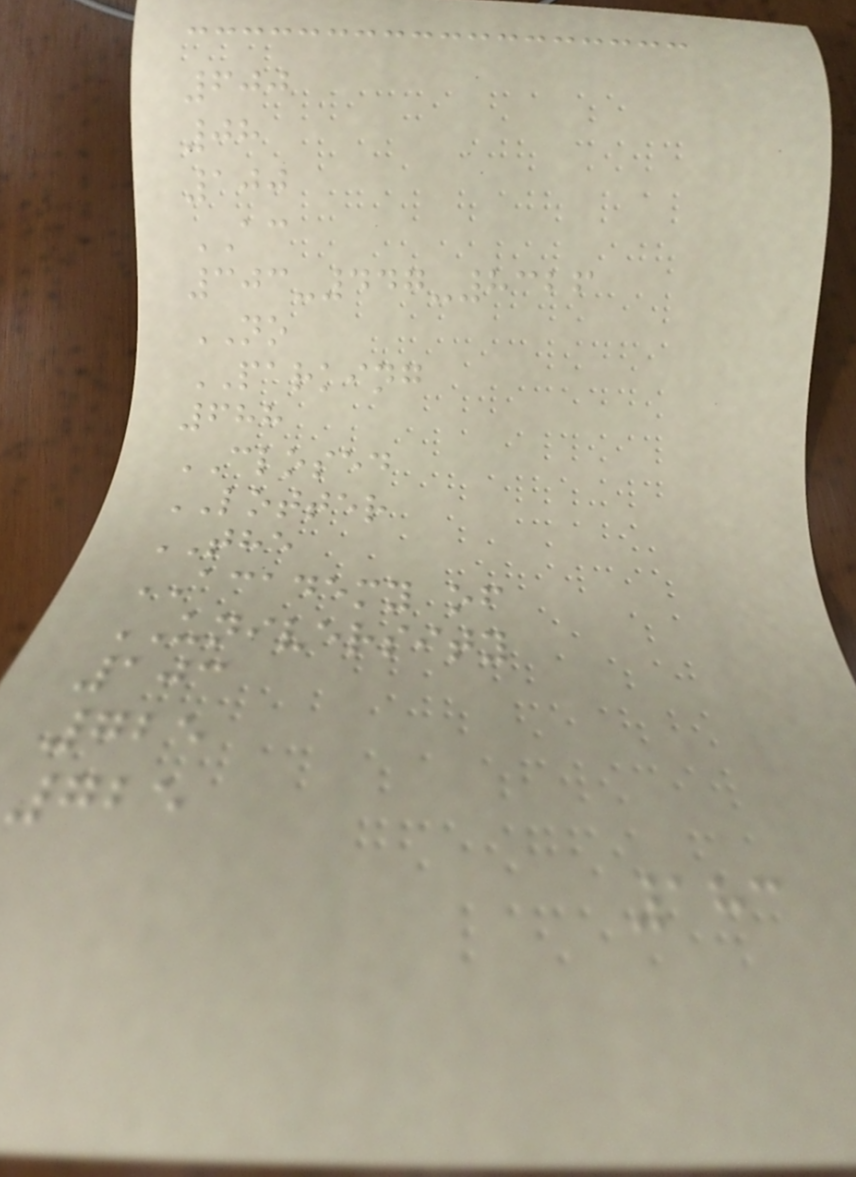600
08
100
AC
303-447-8326
NO
PARKING
688
CLOSED
LOTTER
THE
ACADEMY of
UNIVERSITY
103
725
725
183
